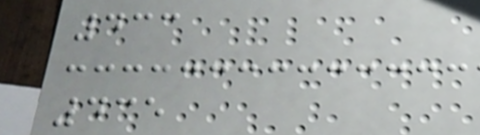433
435
